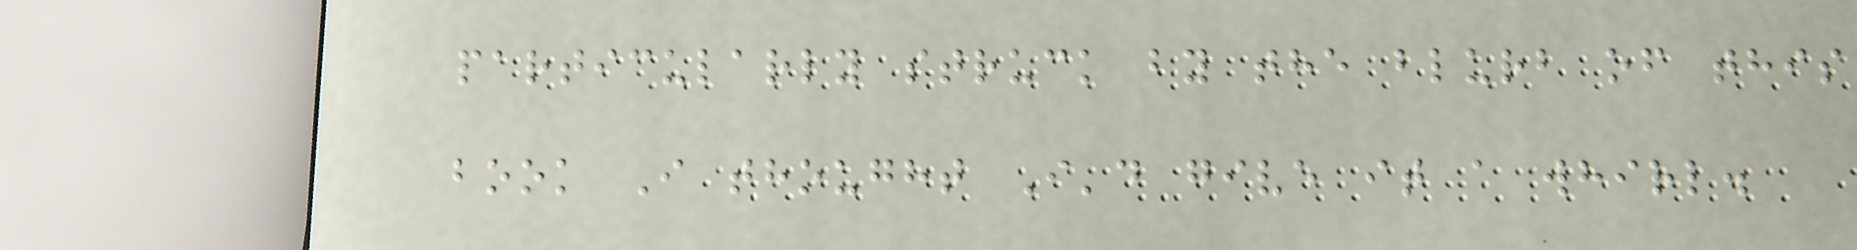particularly struck by the blurb of this
book I thought I'd give it a whirl.
